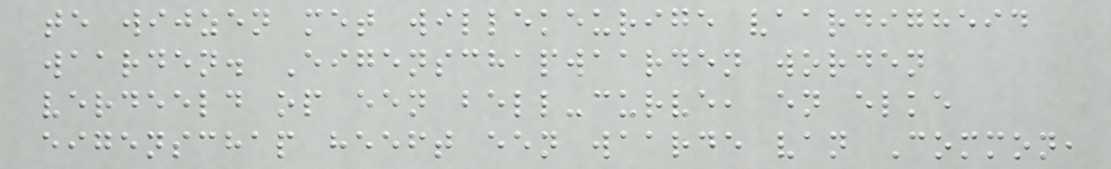te wijzen met willekeurige vaardigheid
waarden. Eigenschapwaarden worden
verdeeld op een bell-curve, en elke
eigenschap heeft een waarde van Common,
